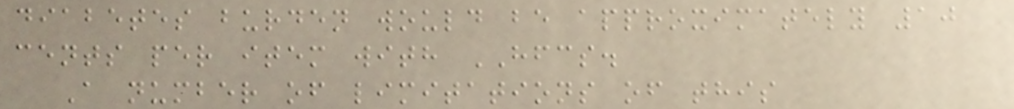diabetes burden would be approximately 10
cents per item with HFCS.
A number of limitations of this
